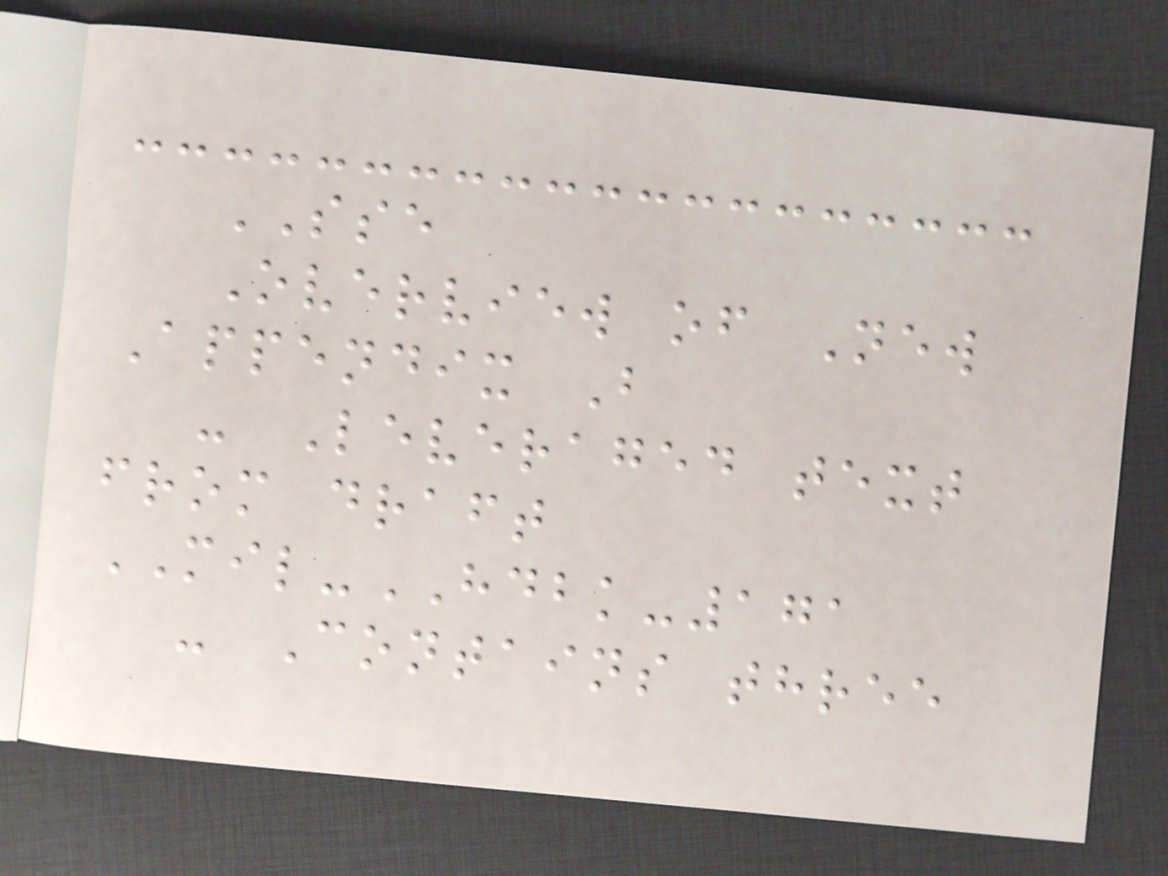SSE
Overview of New
Appendix B
- Leveraged text
from draft
MIL-HDBK-171
- Contains three
